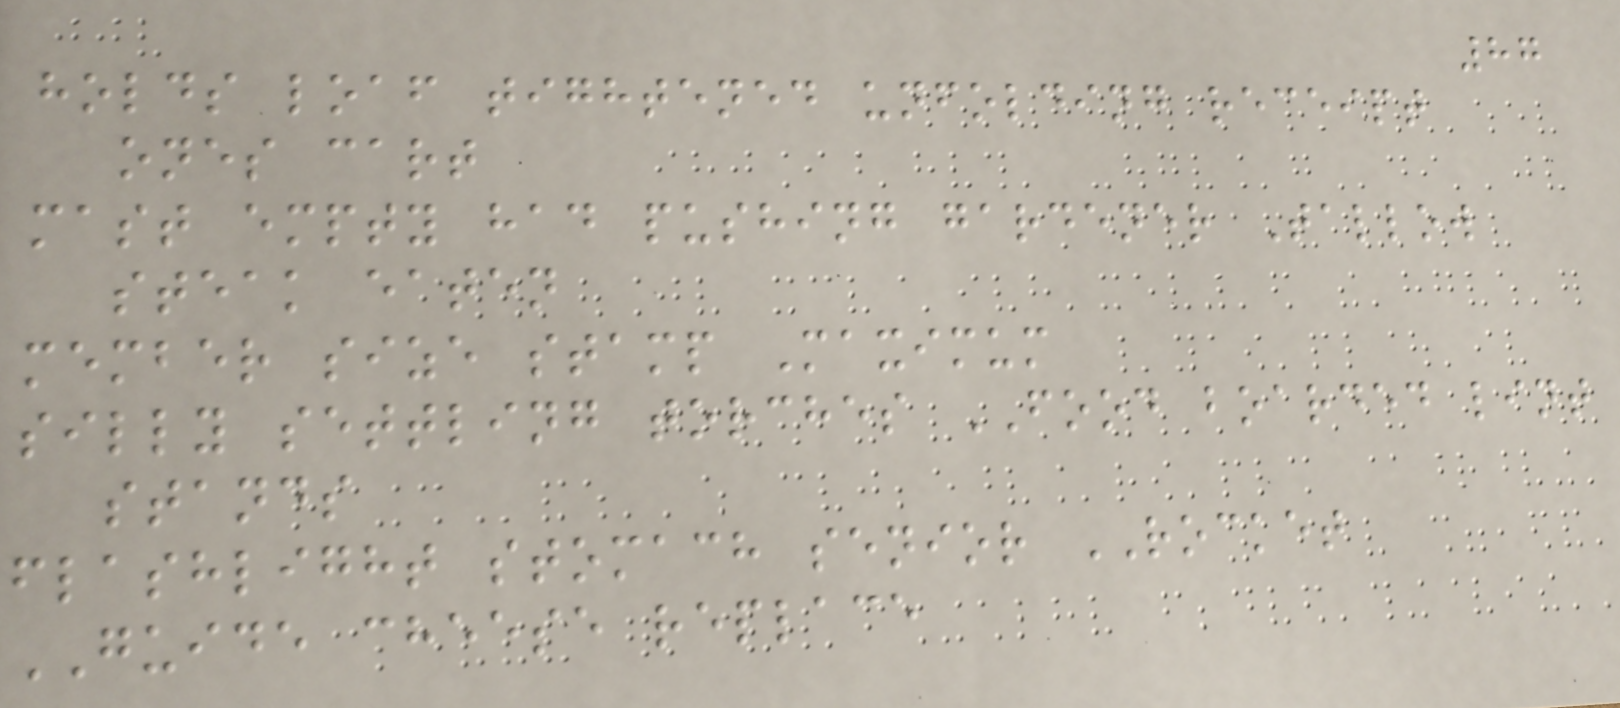87
holds loaf tightened unfolding receipt
ones cart
mast empty had pushing gardener Tallow
steak eaten
member size stamp Maximum
silly settling torches FOOD boarded lint
stands
flashlight stomach senior ROCKET
GUIDE cheese replace
